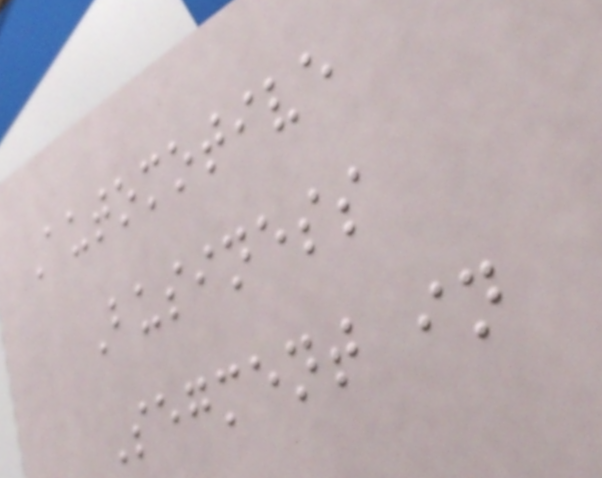Automotive
Business
Segment in
